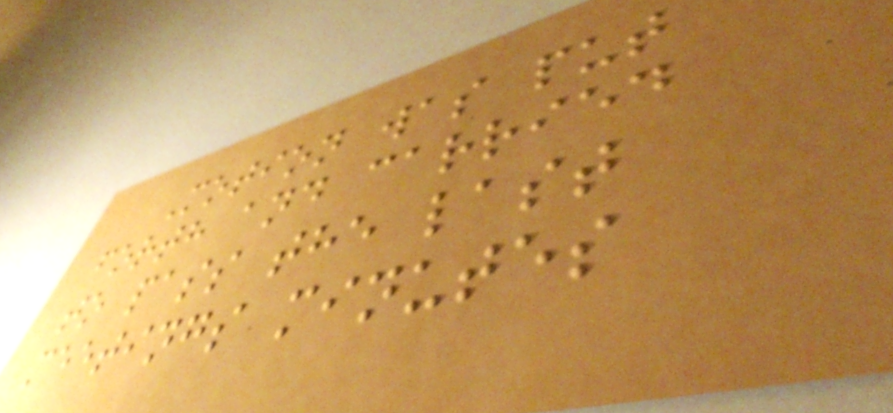Motion was put
forth and carried
to pass the last
meetings minutes
